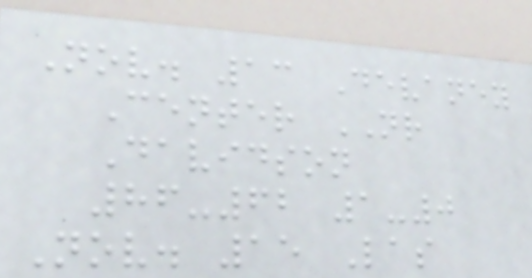Nov. 13 Devaney
Center NR
Davidson
86-62 1-0
Nov. 15 Las
